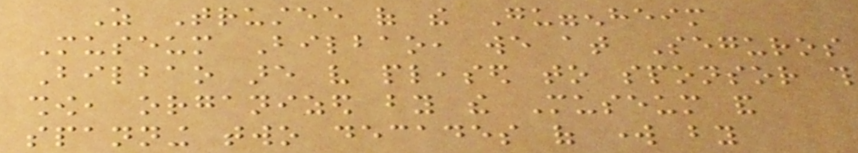As Trustee of the Guggenheim
Museum Bilbao, we at Seguros
Bilbao are very pleased to sponsor this
show, organized by the Museum and
spanning two decades of work by
